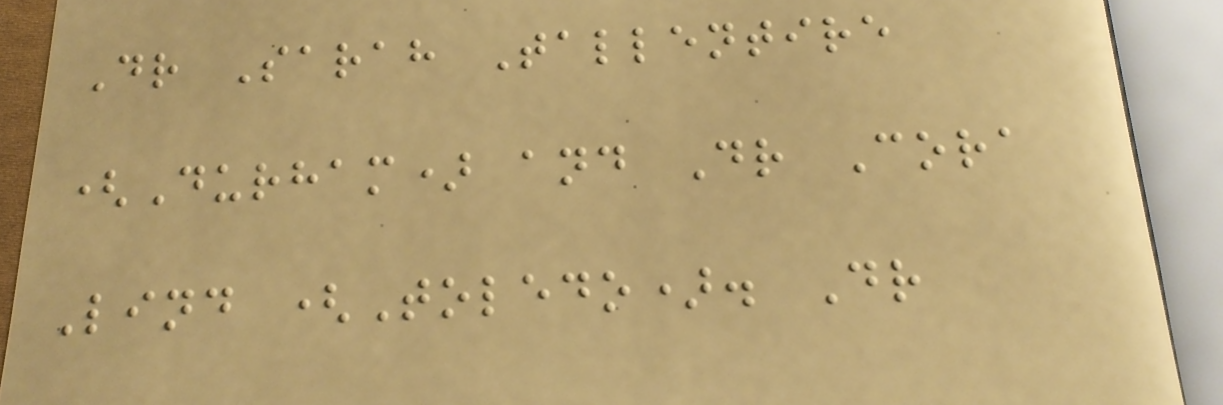Dr Sarah Tallentire
(Durham) and Dr Cora
Lind (Toledo). Dr
